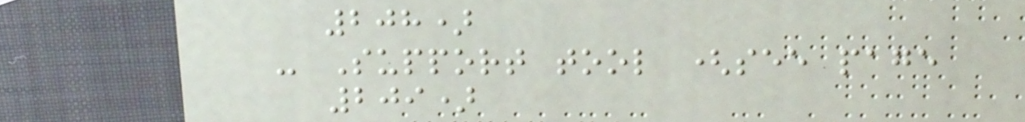208)
- Support tool (see page
209)
